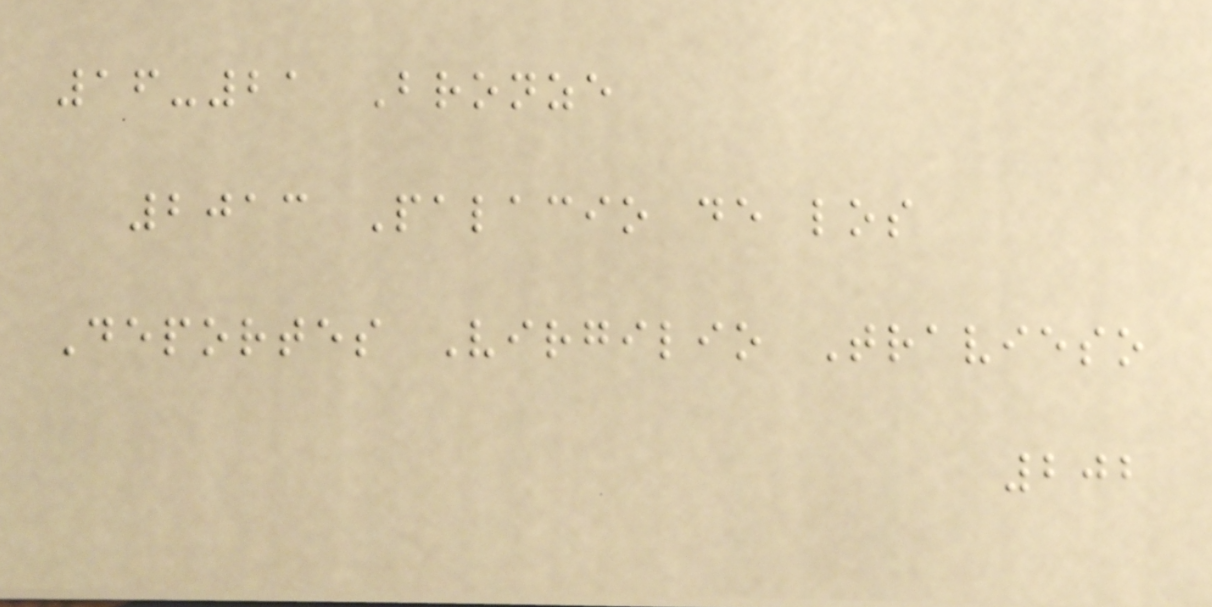16-21 Bronze
2013 Palacio de los
Deportes Virgilio Travieso
202
